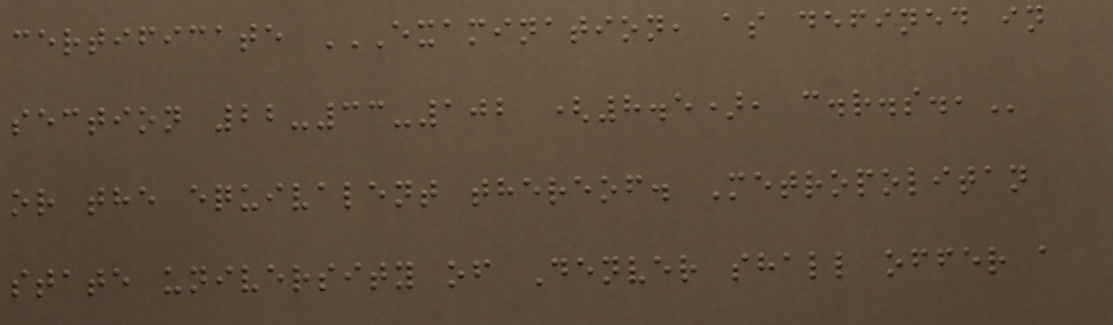certificate EXAMINATION, AS DEFINED IN
SECTION 22-33-102 (8.5), C.R.S.,
or the equivalent thereof. Metropolitan
state university of Denver shall offer a
